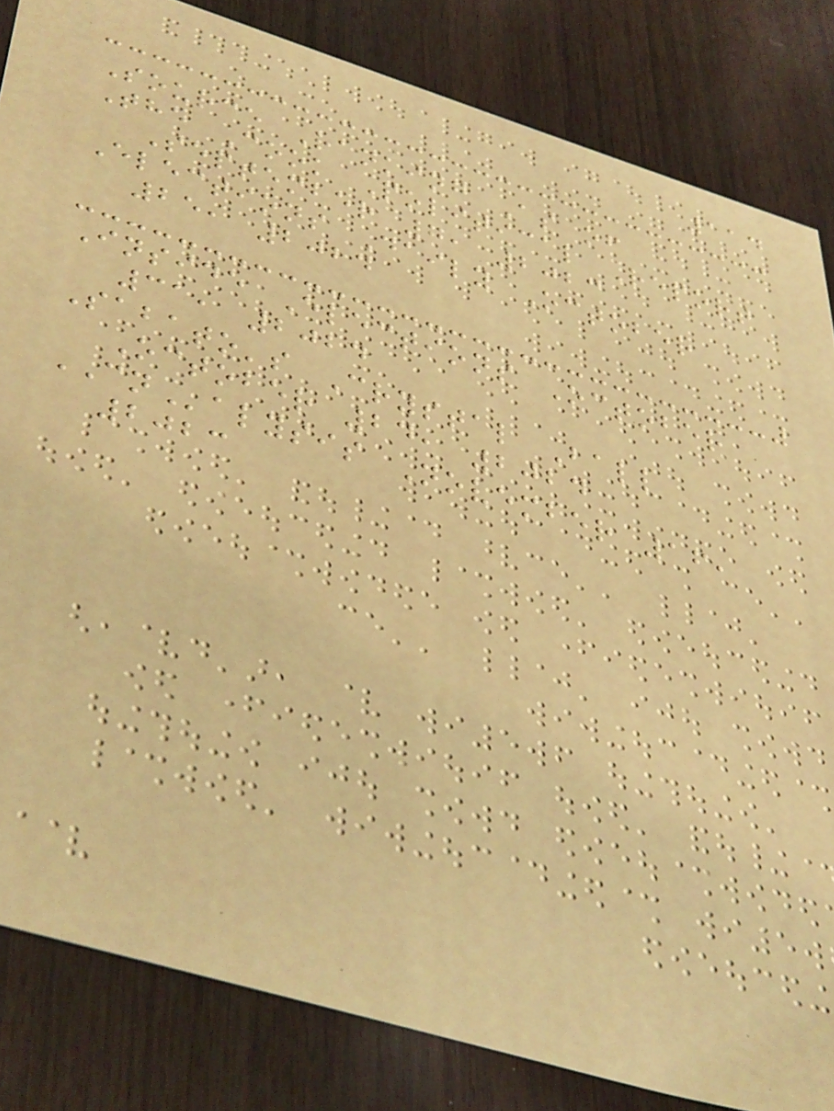114
Source Ranking As of
The Cook Political Report
September 7, 2023
Elections Daily October
25, 2024
Inside Elections October
31, 2024
Sabato's Crystal Ball
October 24, 2024
CNalysis November 16,
2023
